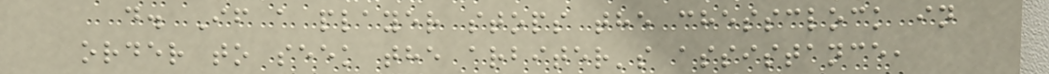d. If a player stops the chessclock in
order to seek the arbiter's assistance,
